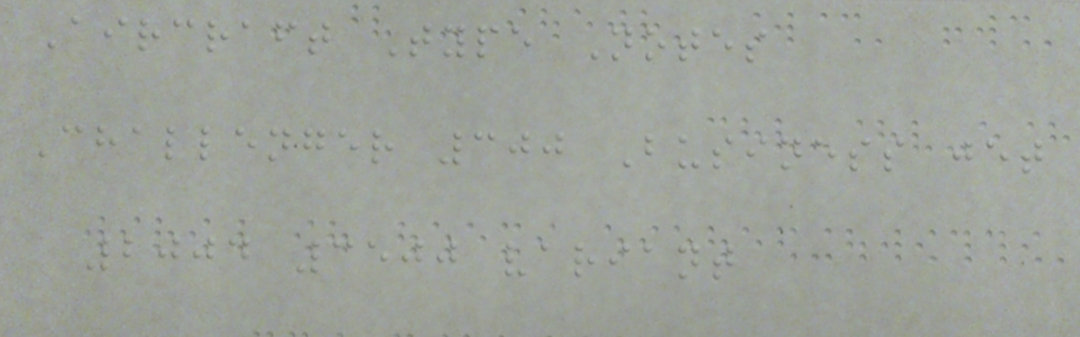Aircraft Type Notes
Challenger 300 Business jet
2004 3500 variant
